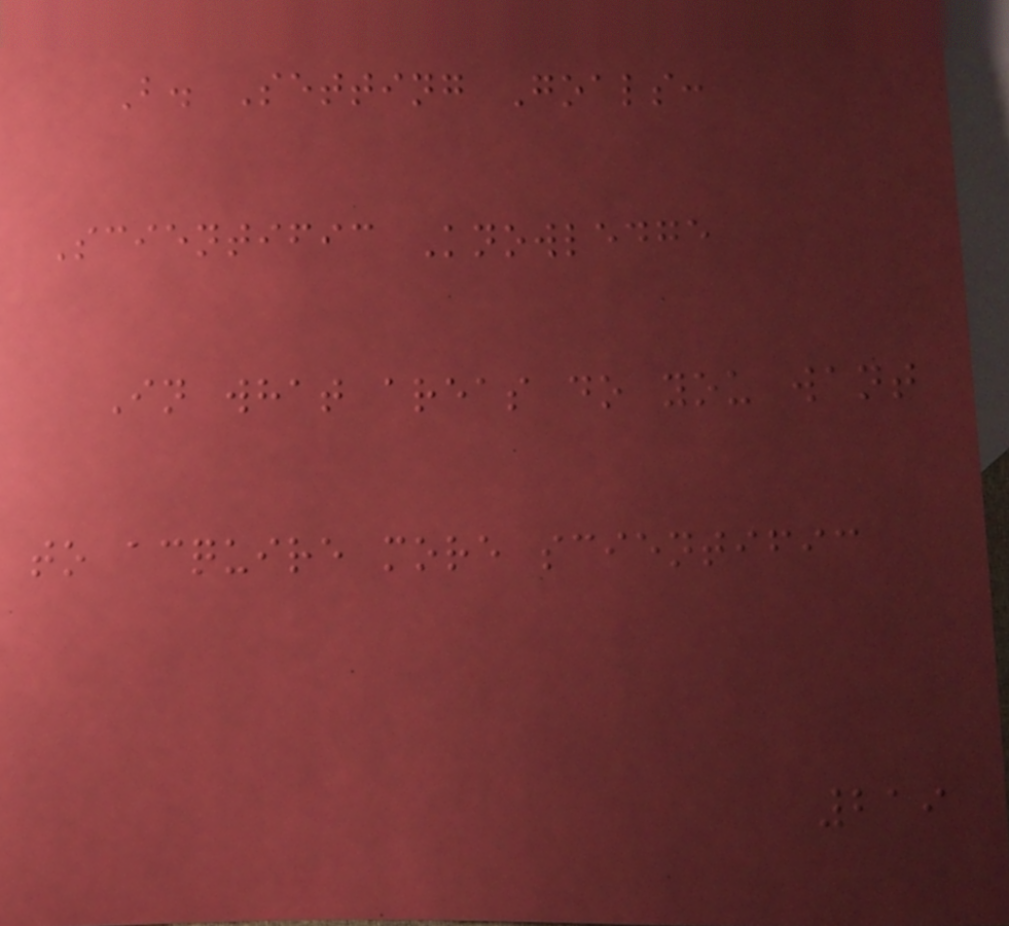B. Setting Goals:
Scientific Knowledge
In what areas do you want
to acquire more scientific
219
